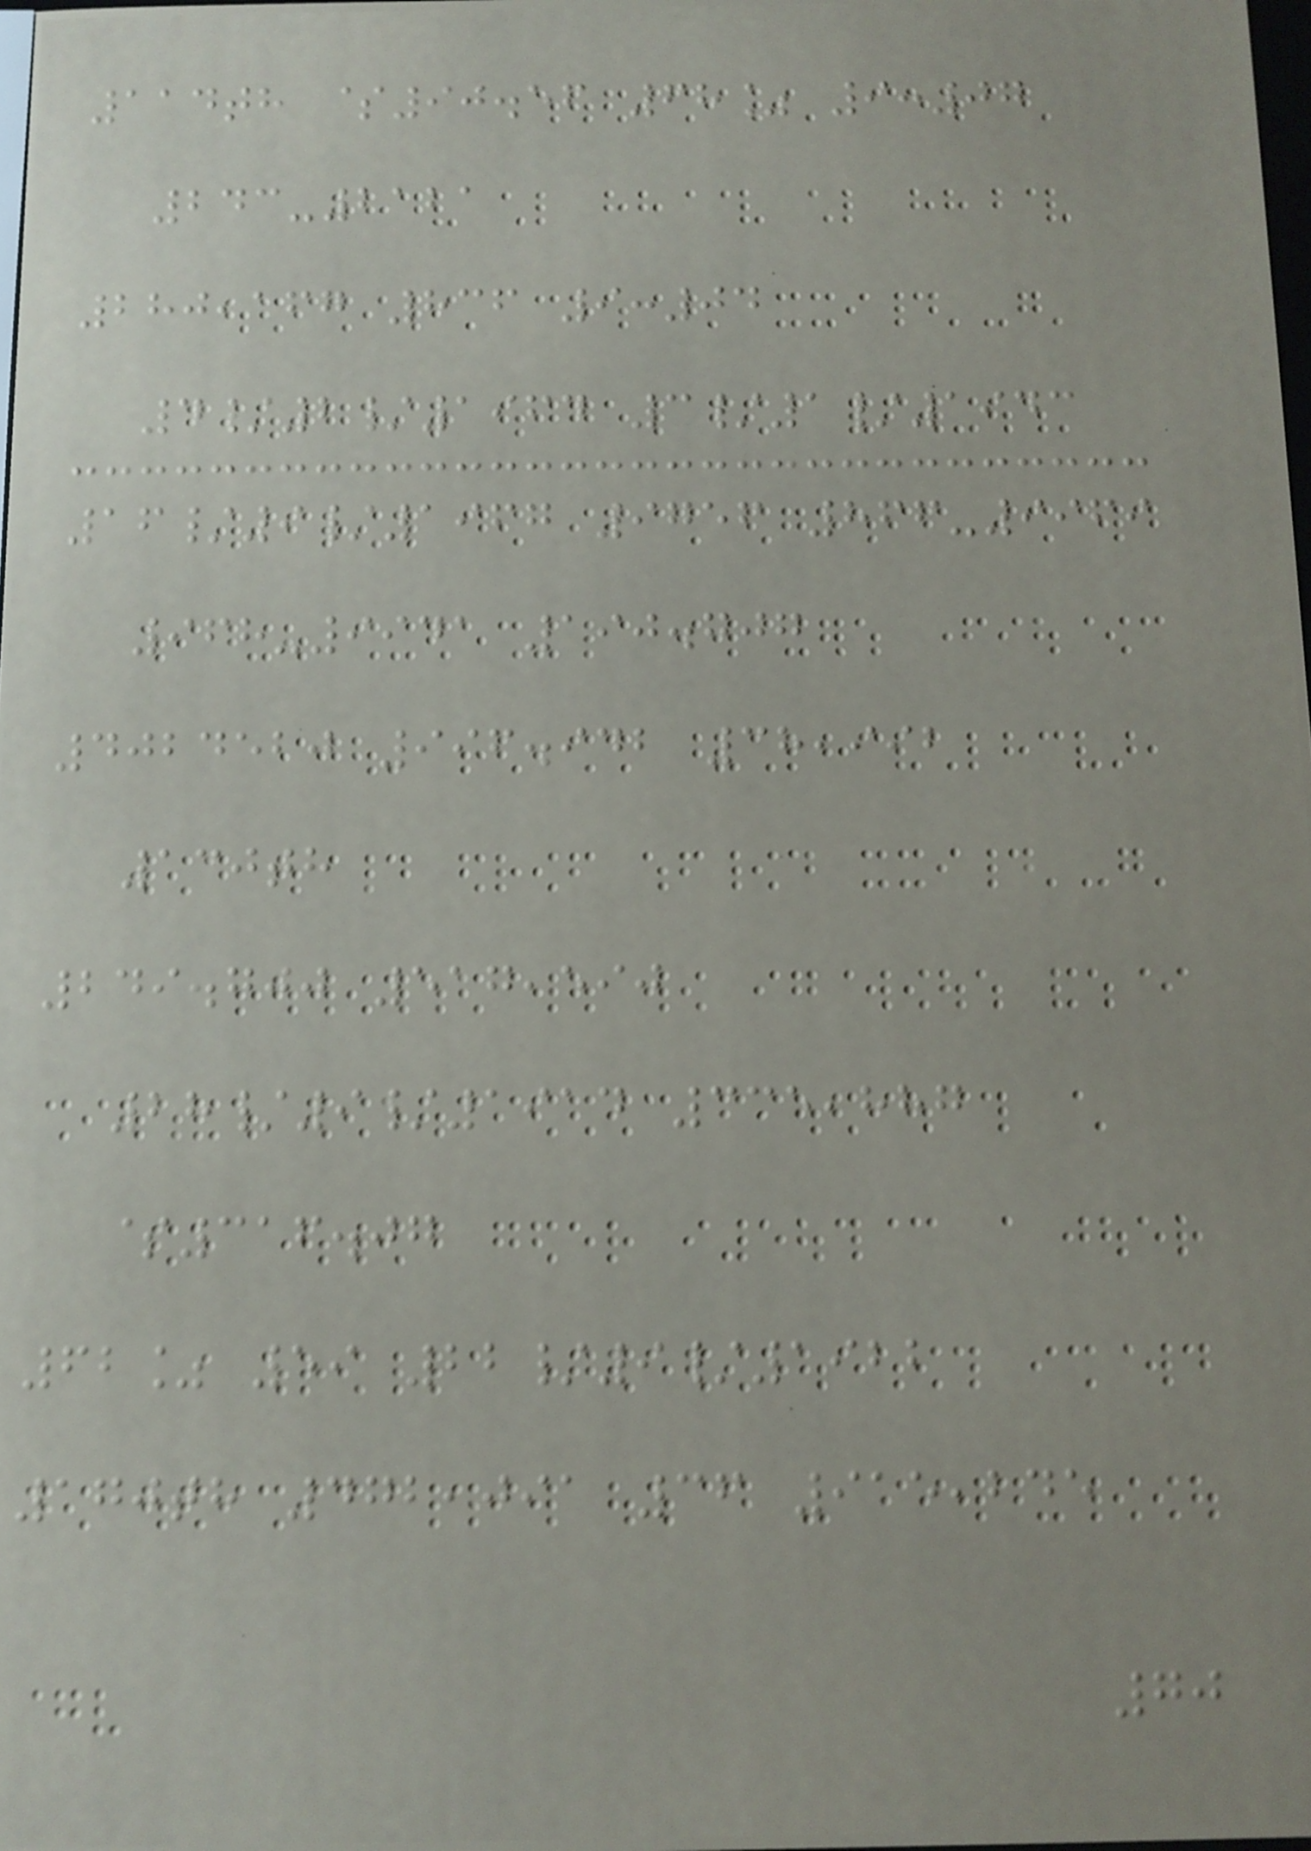114th $90.56 68% 9:07
243-2121
280,167 836 9:04
4/2/1964 3/1/1943
16/9/1967 9756 866-9969
968-9941 190.707
4024520 996.942 38,992
130th
249.700 517,590
28/9/1914 335,887
$316.07
62% 59 22/9/1922
170th 472,091 36 915,245
70
